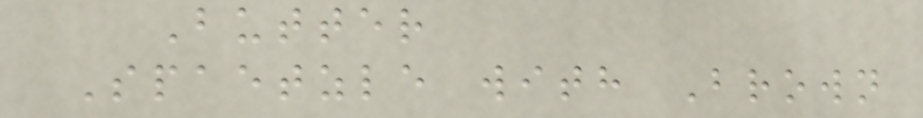Butter
Spaetzle with Brown
